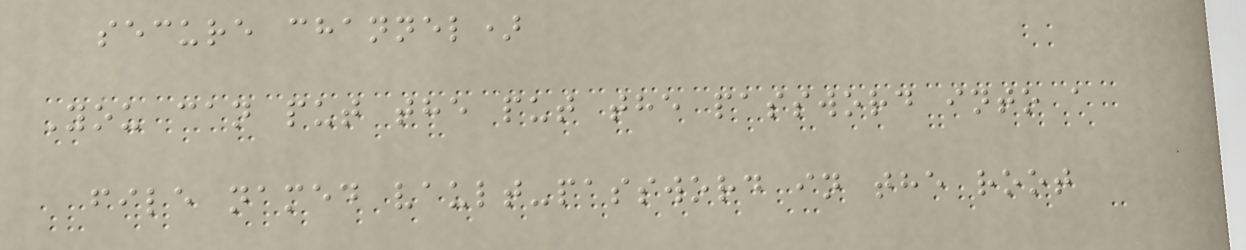secure channel)
You can put the put the password into a
file named vault-password in the root
